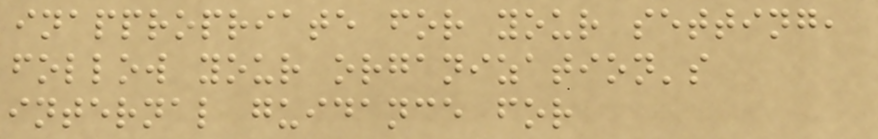inappropriate for your setting,
follow your organization's
internal guidance for
